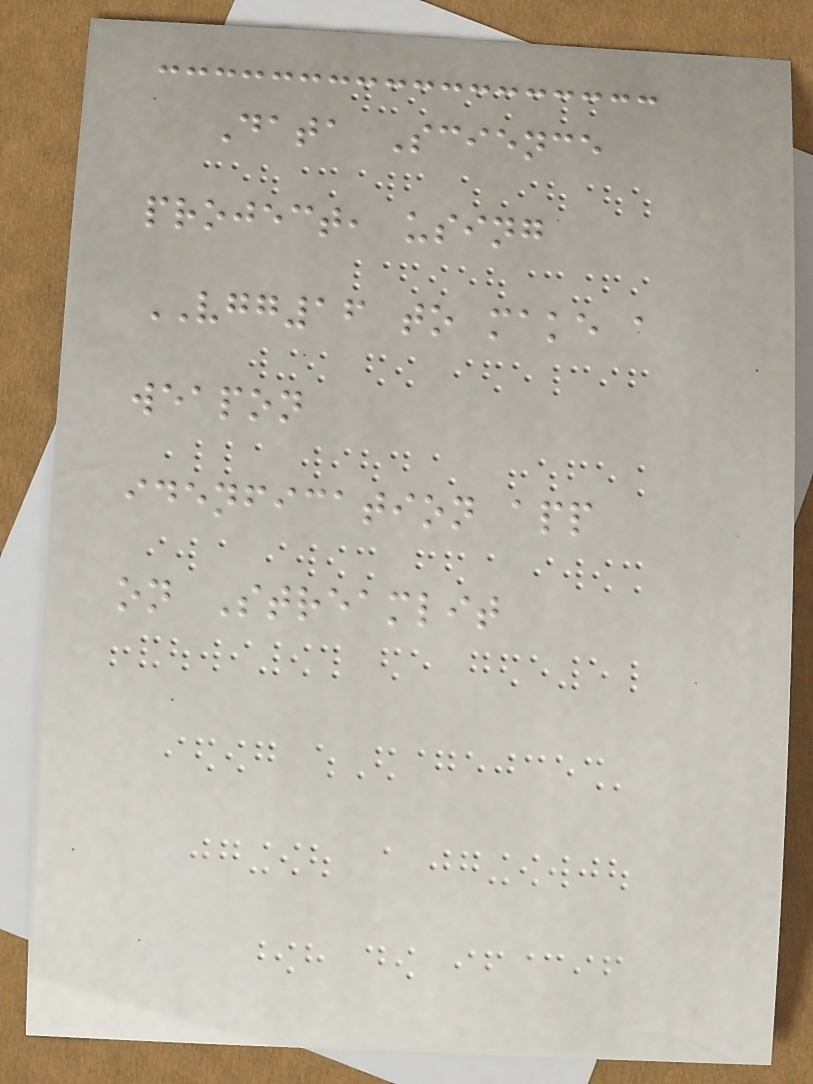Data Science
project, using
VGG16 to make a
weapon
idenfication app
on Streamlit
